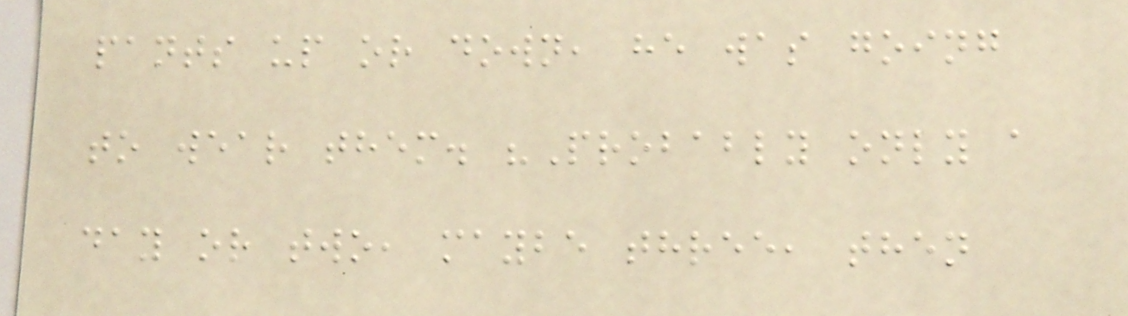pants up or down, he was going
to wear them. "Probably only a
day or two, maybe three, then
